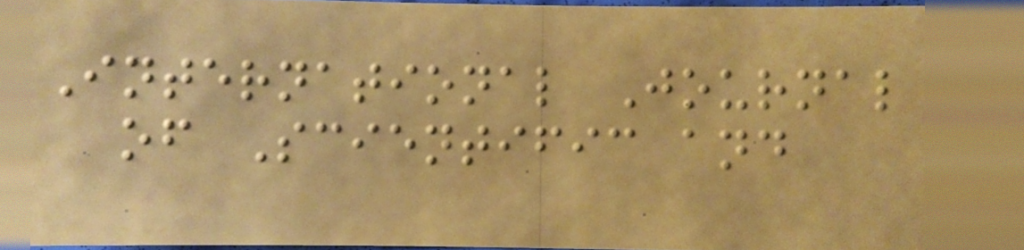International Journal
of Scientific and
